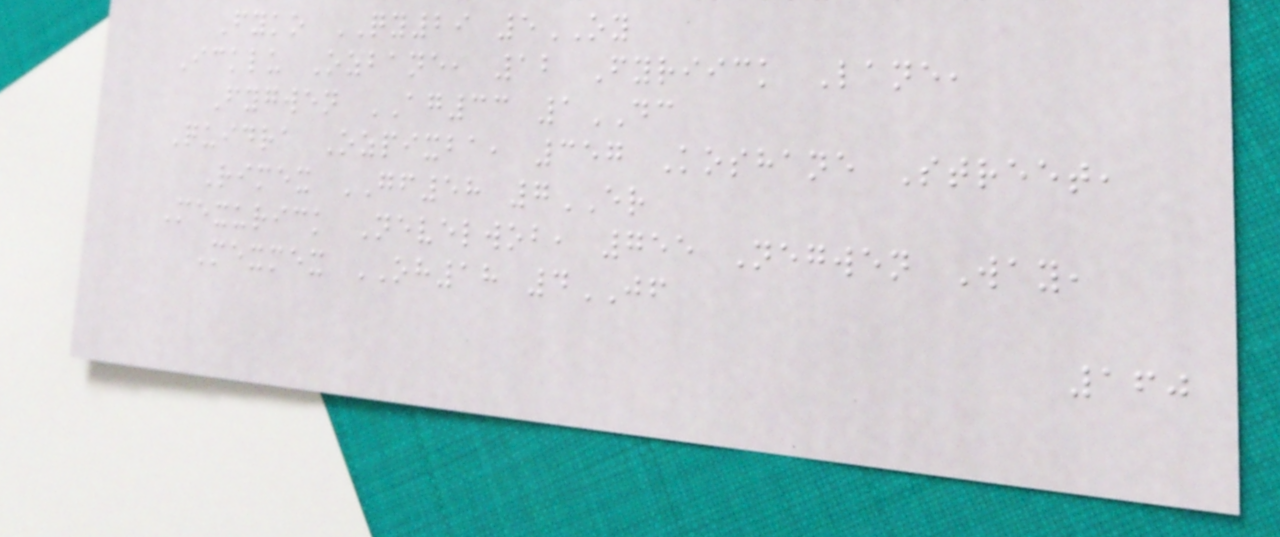Fyko QY29 5OY
Icklu Ozbane, 12 Fyriick Lane,
Fygwen AG33 1DC
Quidra Ozpixba, 357 Koshane Street,
Rimex GF58 7ER
Mexurick Nevelwob, 755 Negwen Way,
Mexmex OH18 4JF
160
